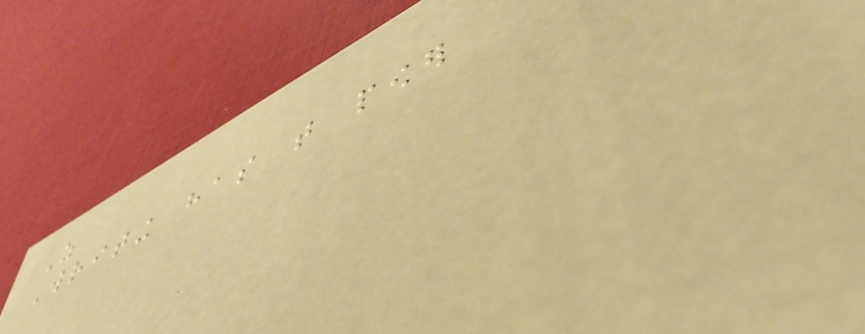As
Writing has that power
